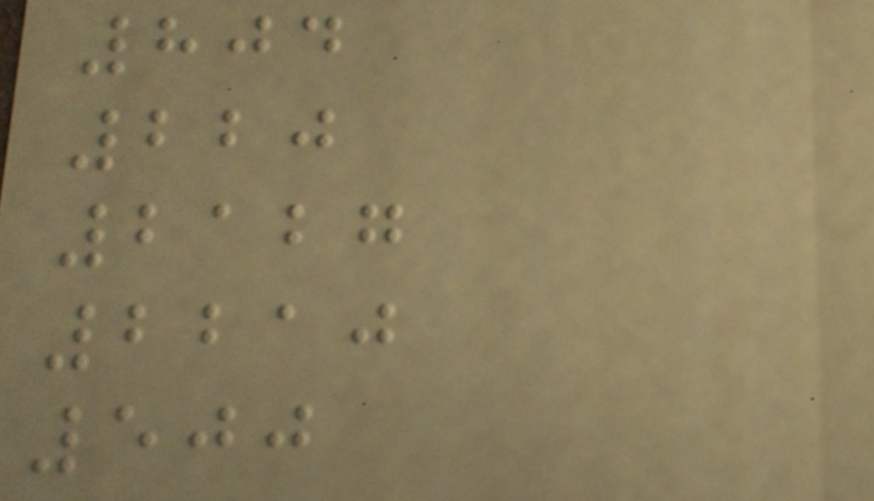804
220
2127
2210
500
